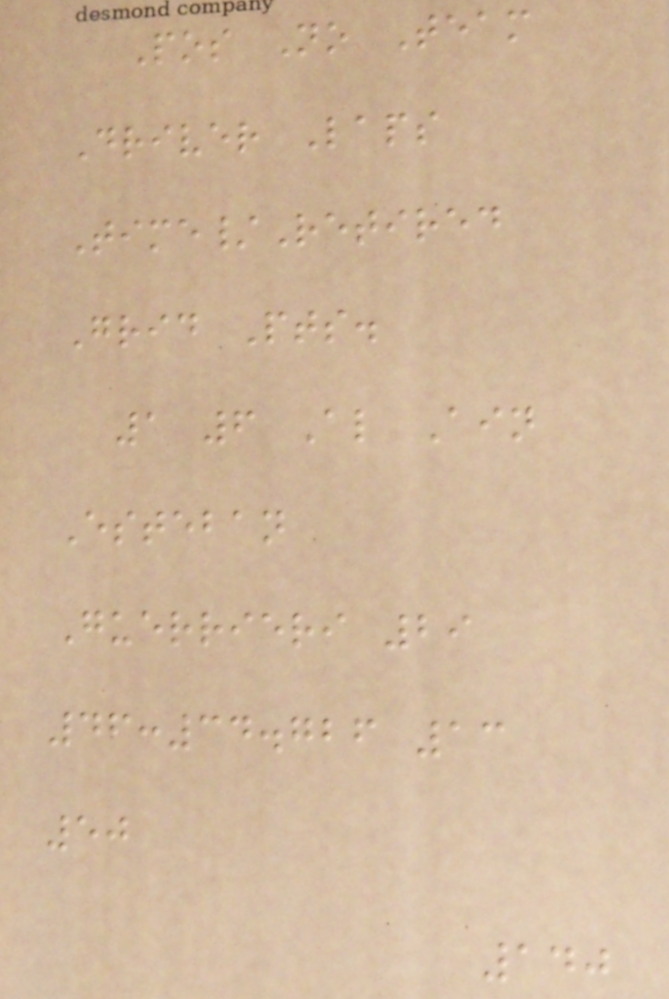Pos No Team
Driver Laps
Time/Retired
Grid Pts.
1 6 Al Ain
Esteban
Guerrieri 29
46:34.726 13
50
140
